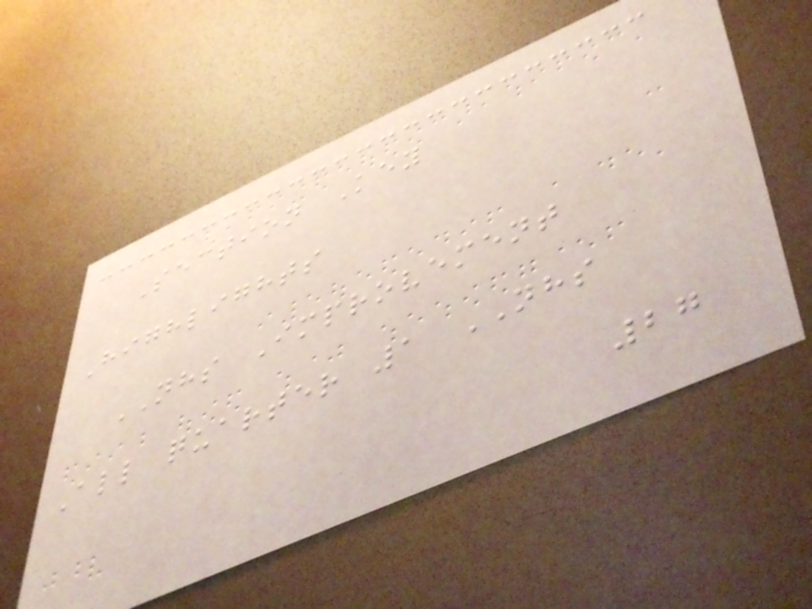Section Key
Highlights
NHS Improvement
All quarter 1 NHS
27
